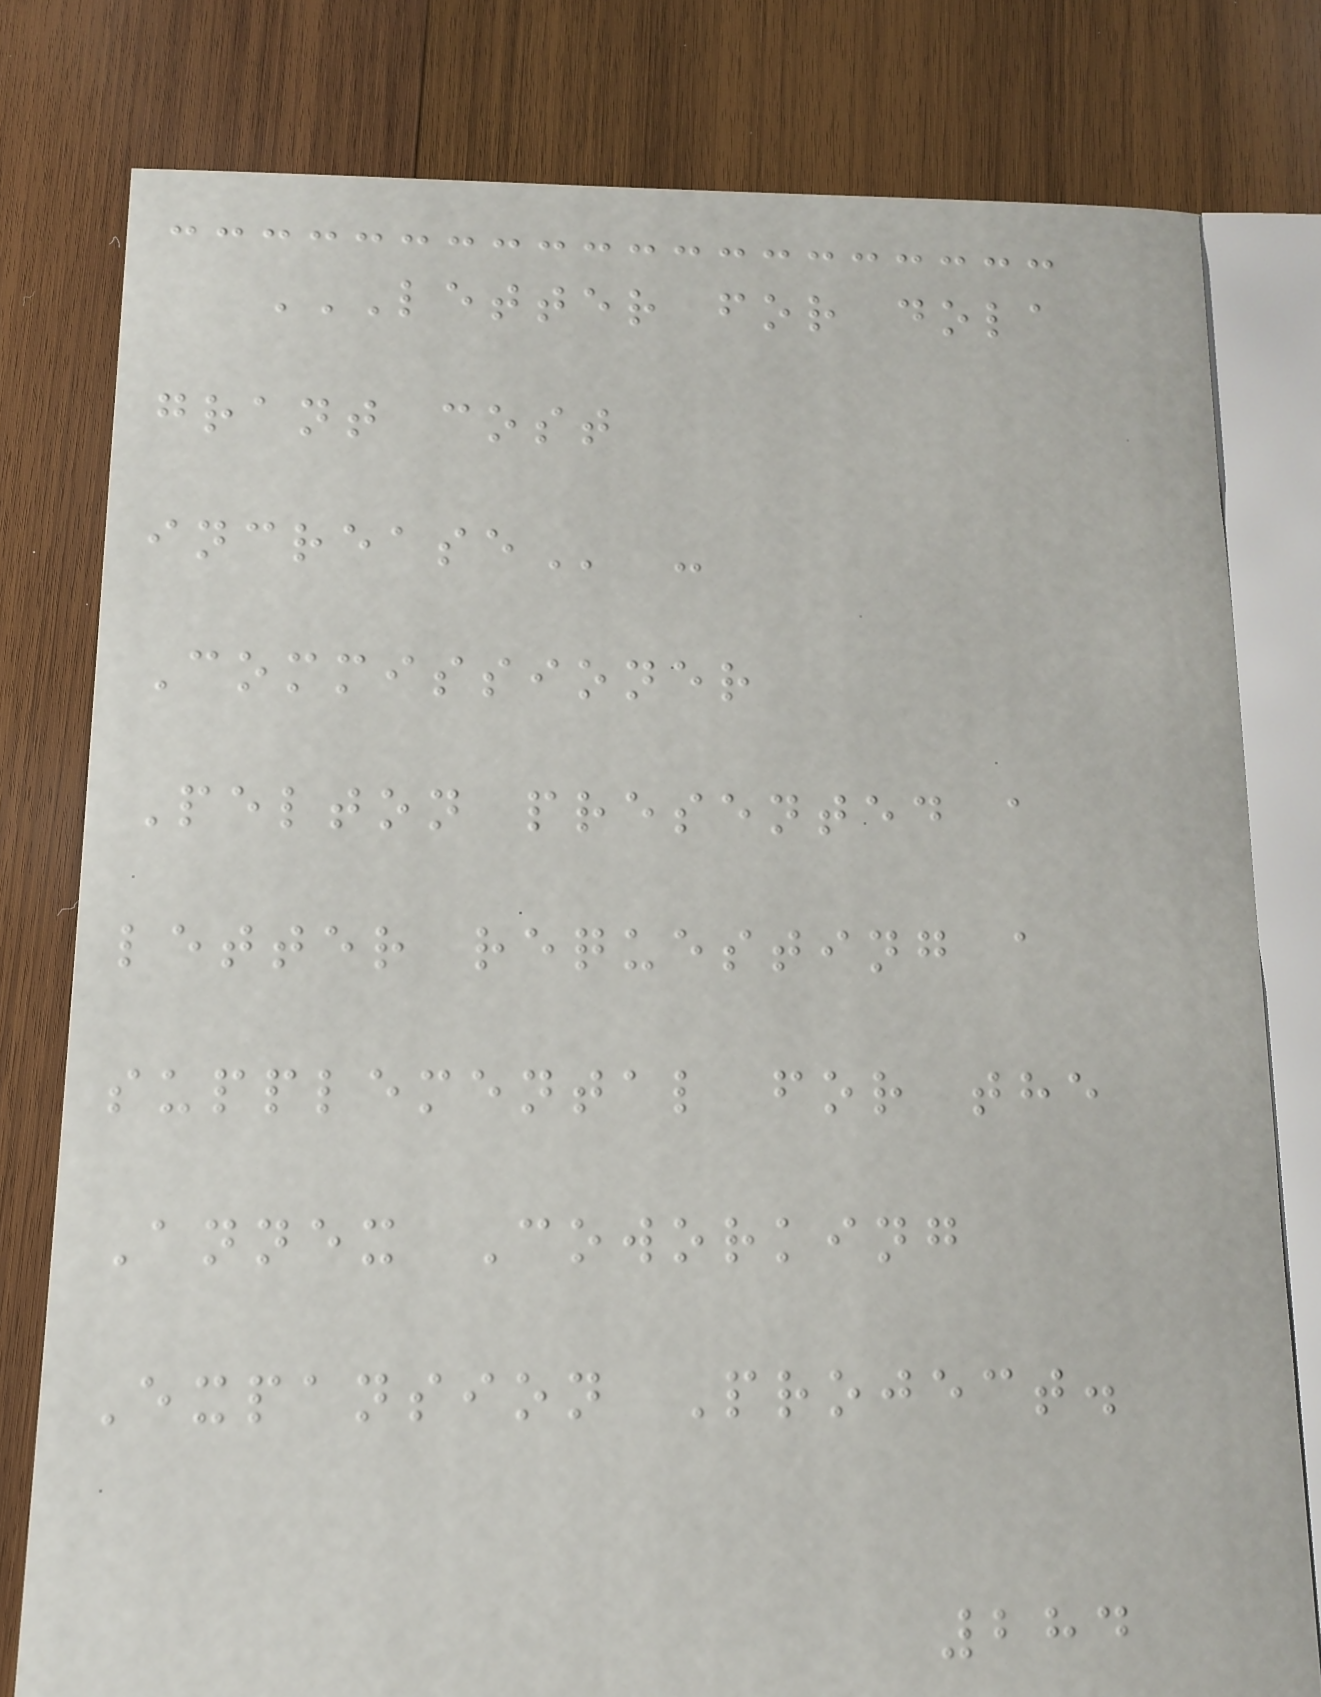LETTER FOR DOLA
GRANT COST
INCREASE -
Commissioner
Pelton presented a
letter requesting a
supplemental for the
Annex Coworking
Expansion Project.
284
